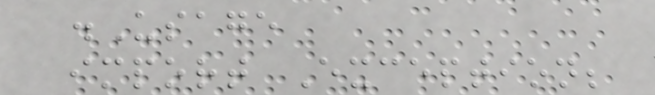.Usage
import Exception;
